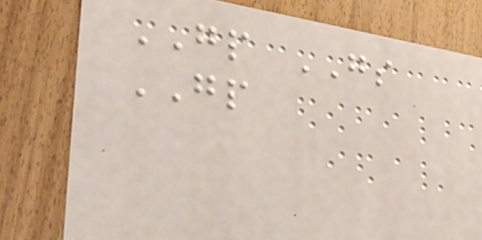GP GS
GP
